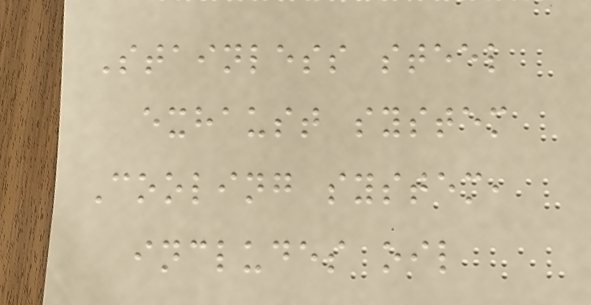Stainless steel
exhaust system
Cooling system,
includes oil
